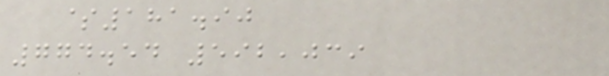$181.90
774.54 592,039
